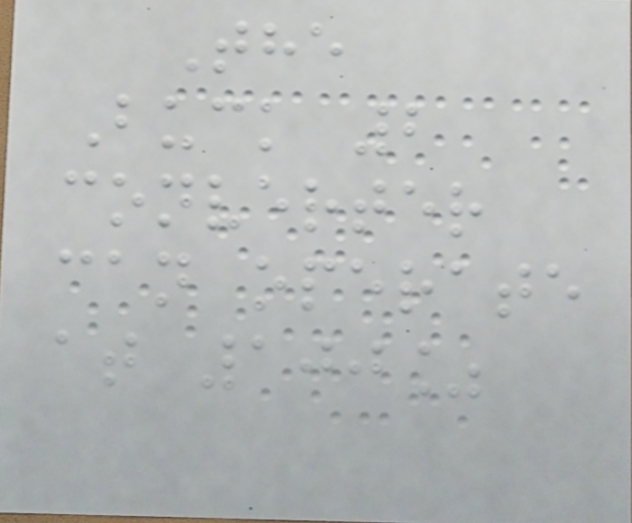The
Buck 2
converter
can operate
at 100%
